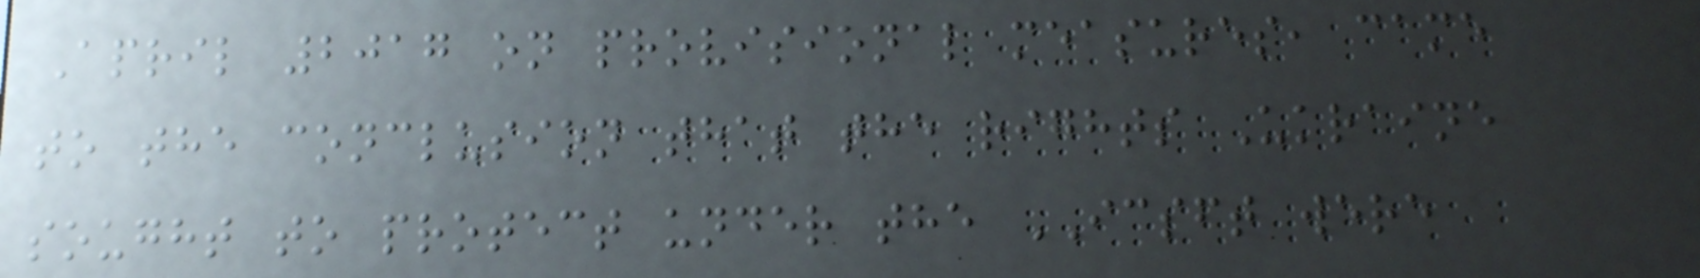April 2017 on provisional measures, came
to the conclusion that the rights Ukraine
sought to protect under the ICSFT were
